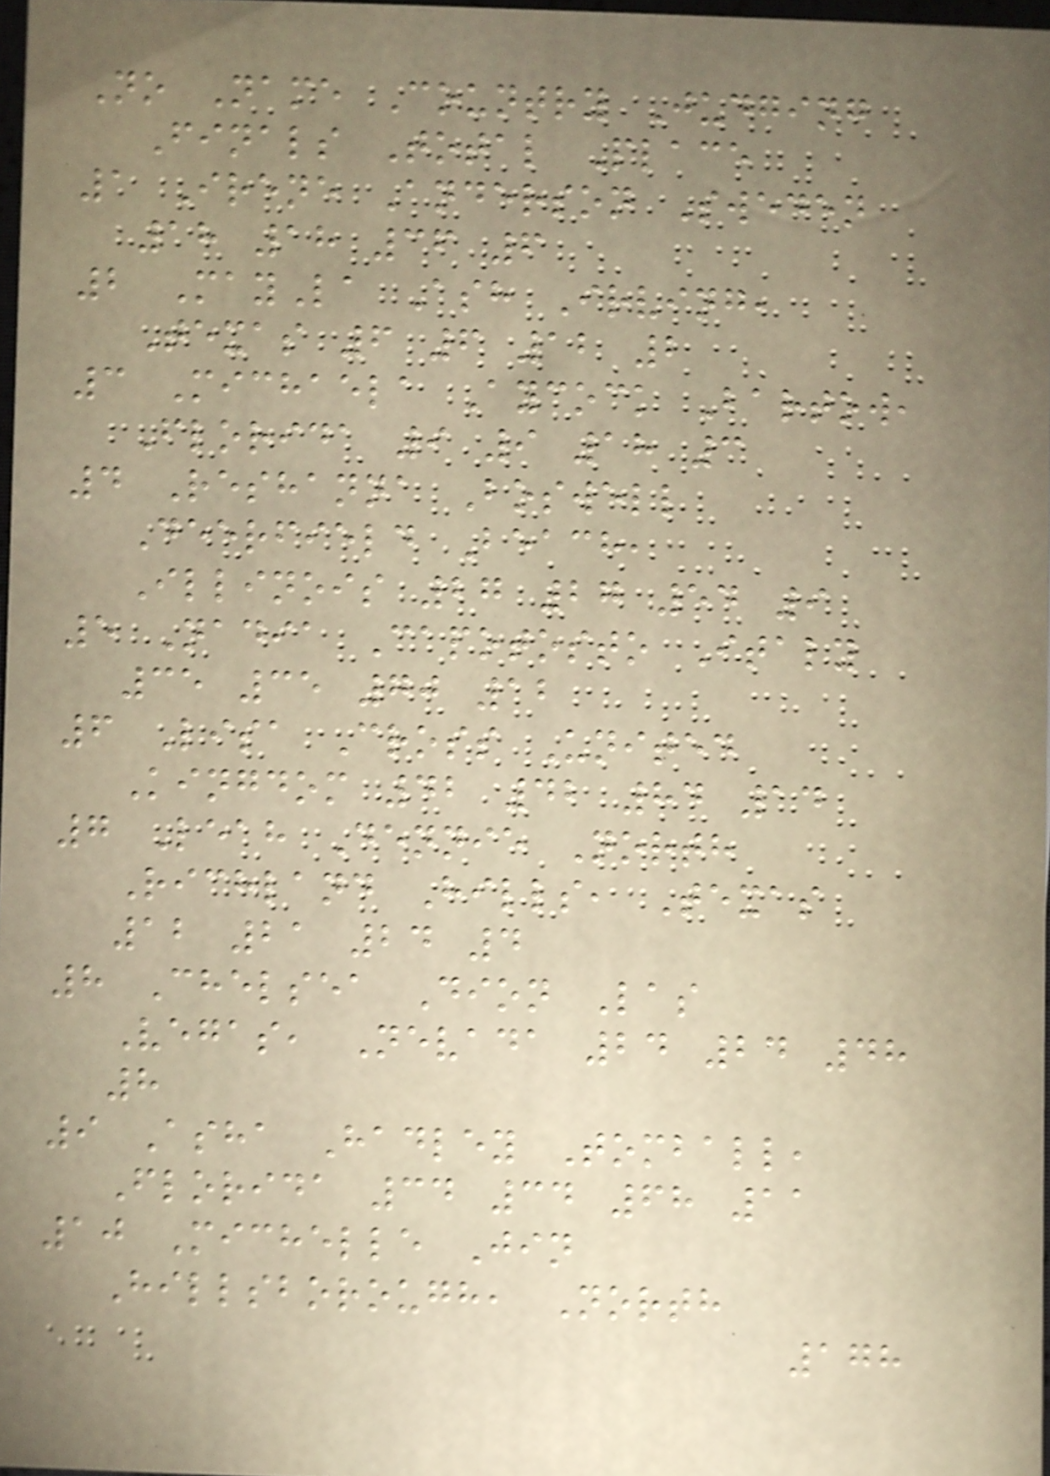No Name Country Judging
Finals Total Place
1 Irene Anderson Sweden
18 18 36 6
2 MayLa Ash Irving,
Texas 6 6 12 2
3 Michaela Aycock Bartow,
Florida 9 9 18 3
4 Reshanna Boswell
Deerfield Beach,
Illinois 27 27 54 9
5 Nadia Capotosto Italy
35 35 70 12
6 Lisa Cross United
Kingdom 42 42 84 14
7 Leah Dennie North
Richland Hills, Texas
12 21 24 4
8 Chelsea Dion Las
Vegas, Nevada 24 24 48
8
9 Asha Hadley Tomball,
Florida 34 34 68 11
10 Michelle Jin
Hillsborough, North
178
